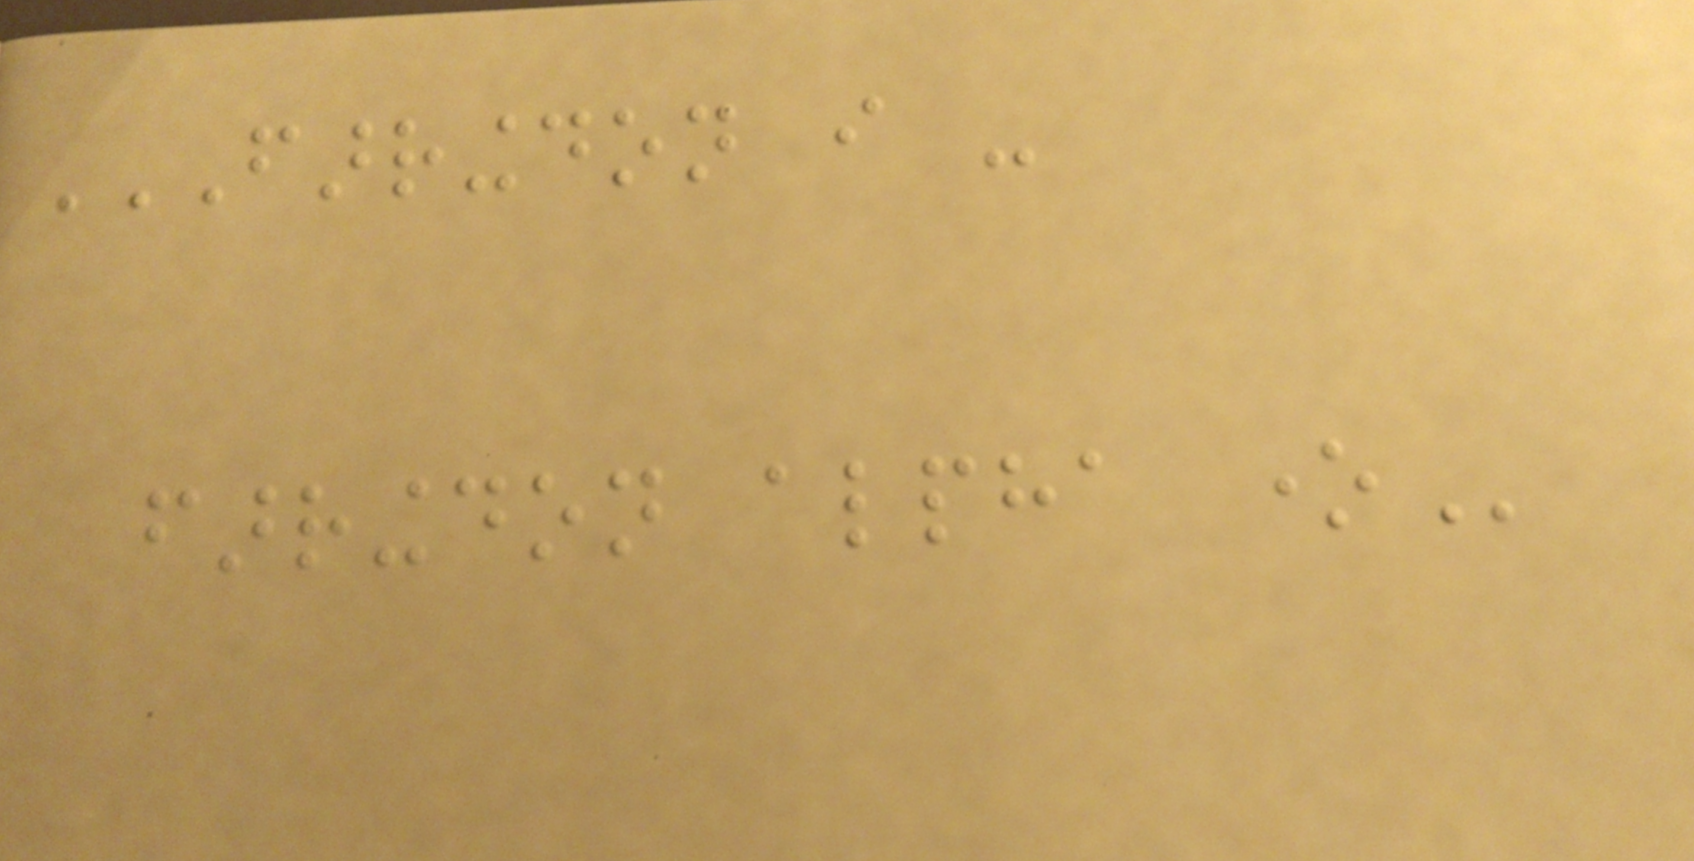FARRINGDON I -
FARRINGDON ALPHA ONE
